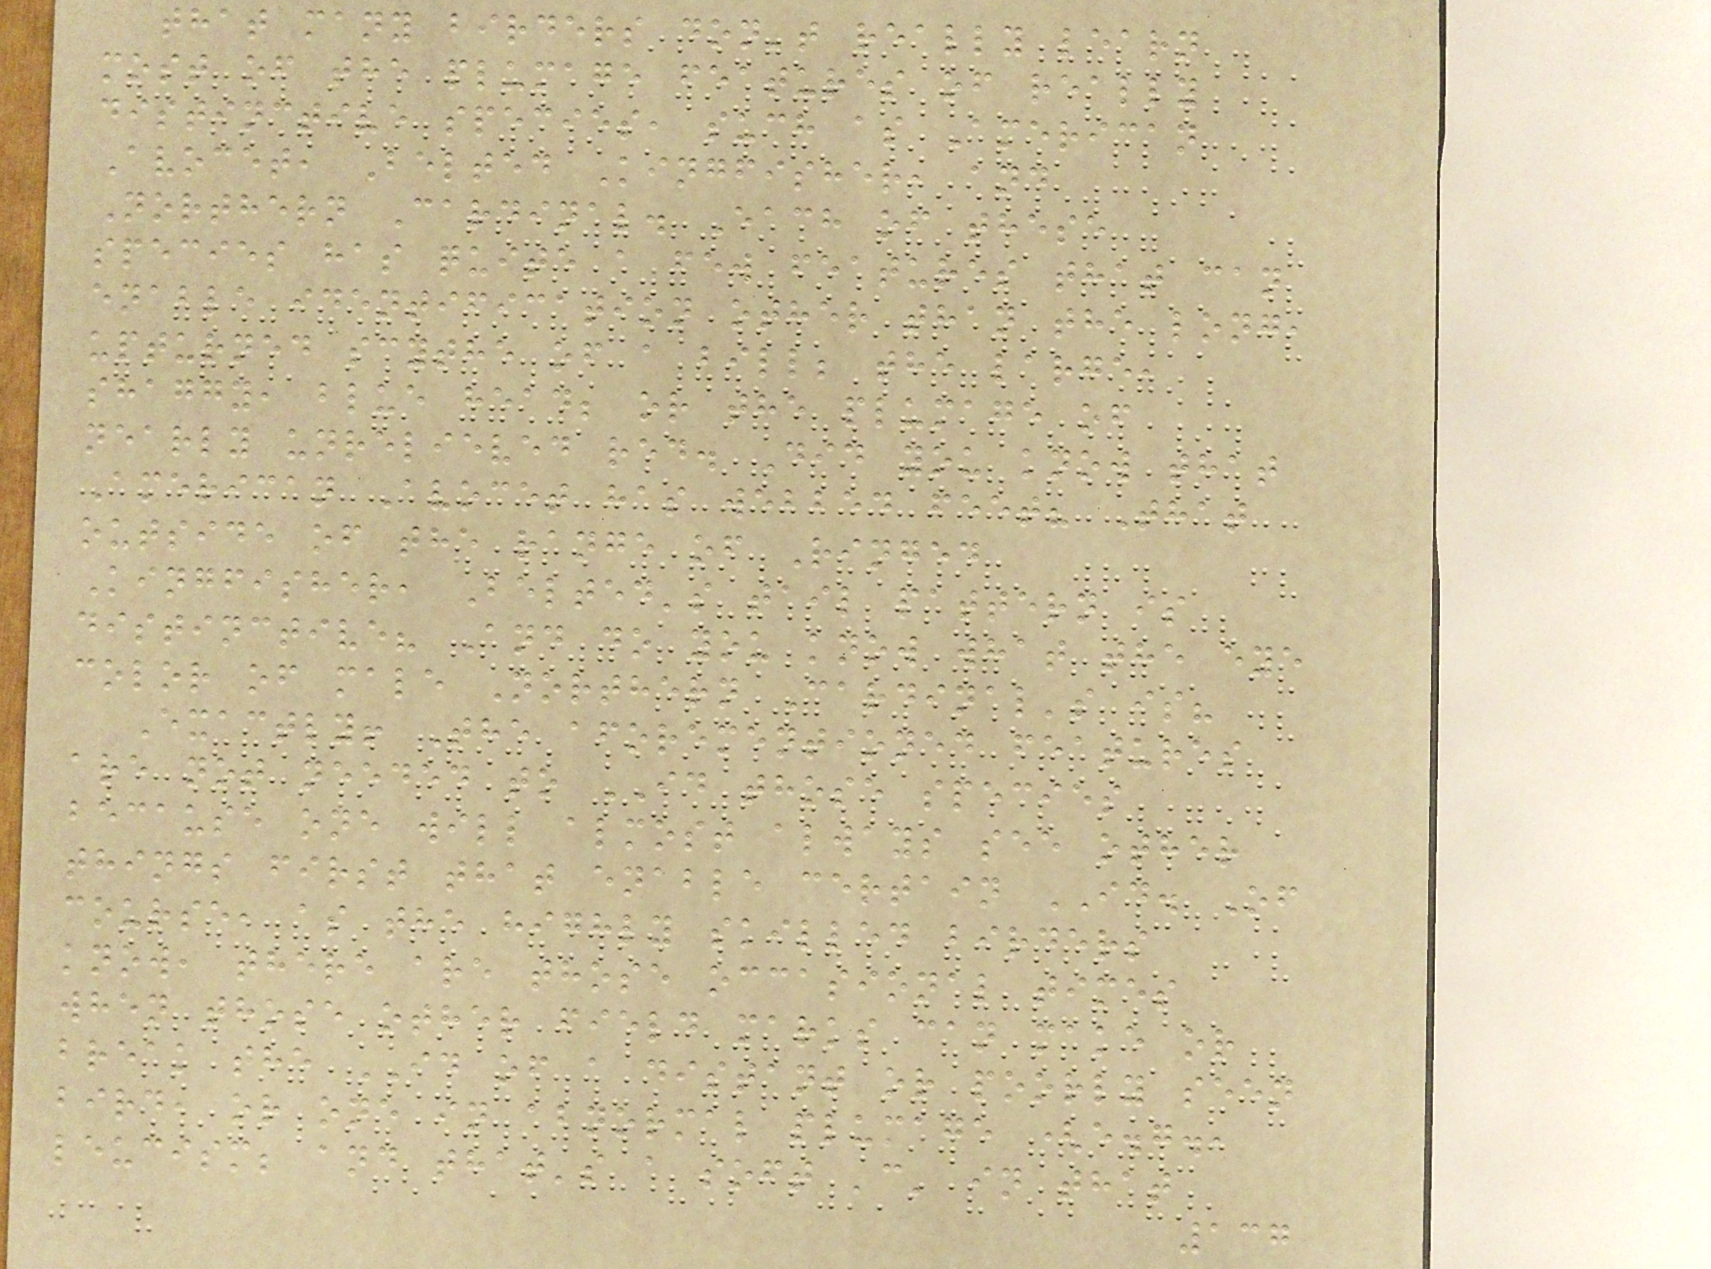that many birders don't really learn
most of the plumage features of really
distinctive species, such as American
Avocet, Belted Kingfisher, and
Northern Cardinal. Each of these
species has quite a few features that can
enable identification other than the long,
upturned scythe of a bill; the large,
shaggy, blue head; or the plumage of
nearly unrelieved red. Did you know that
American Avocet has webbed feet? That
outside of the range of Ringed
Kingfisher, Belted's tail pattern is
distinctive? And do you know what the eye
color of male Northern Cardinal's is?
Exactly! The aforementioned features
are not needed to ID those species
because one will almost always see other
things first that enable certain ID. Of
course, as the highly skilled birders
know, there are those occasional times
when those other field marks can make or
break the ID of a distant or poorly seen
bird, or one in abnormal plumage (e.g.,
leucism; and that's a soft 'c' in that
137
